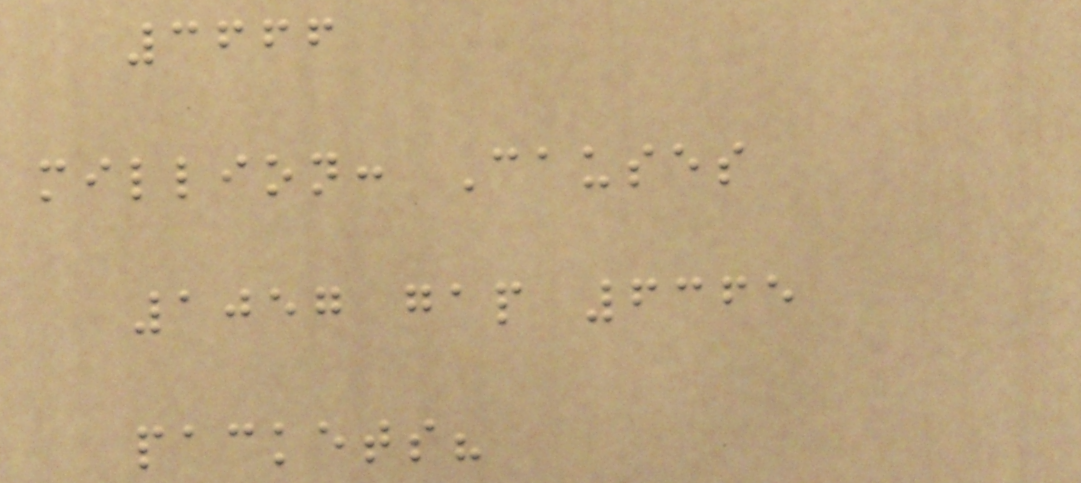3666
million: Causes
1057 gap 6365
packets?
